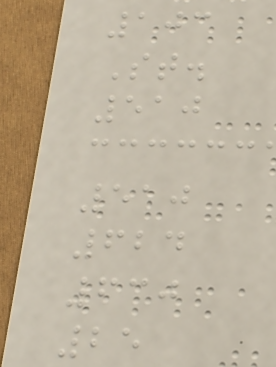103
St.
510
510
624
630
25
